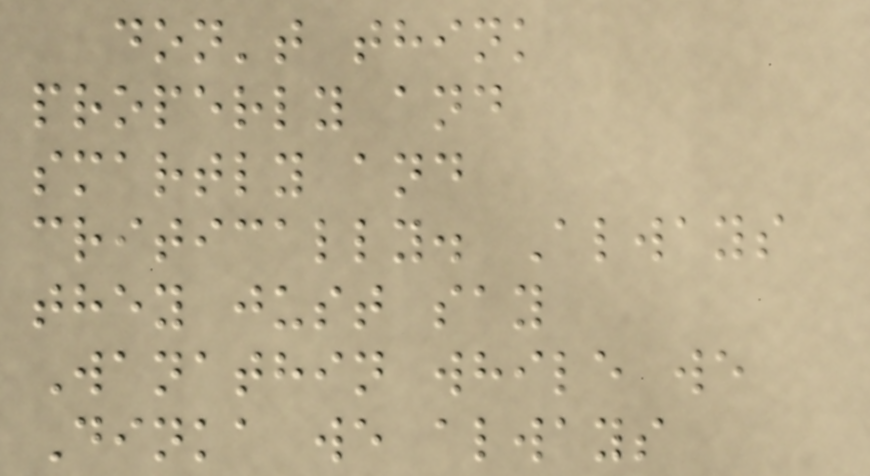don't think
properly and
smartly and
critically. Always
they just say
Wanathin while we
Dinka we always
